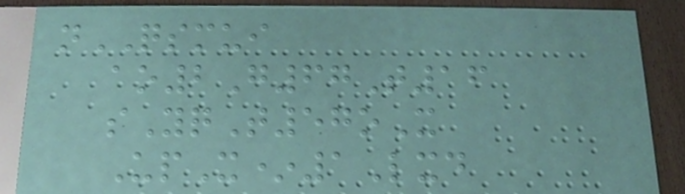nQSMUI
ao2G67T16
sYqT57oX
UpX*1Lxd
